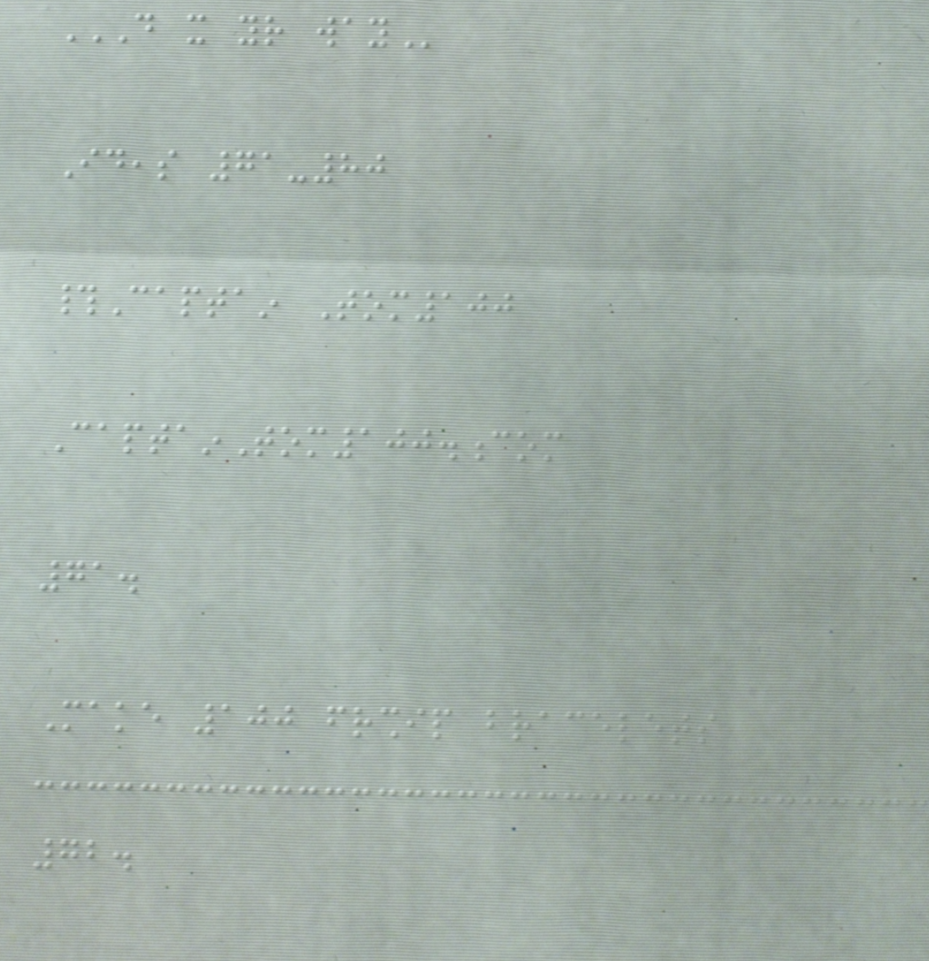DO IT YOUR WAY
Ideas 71-80
#Captain Tom100
CaptainTom100.com
71.
Make 100 friendship bracelets
72.
